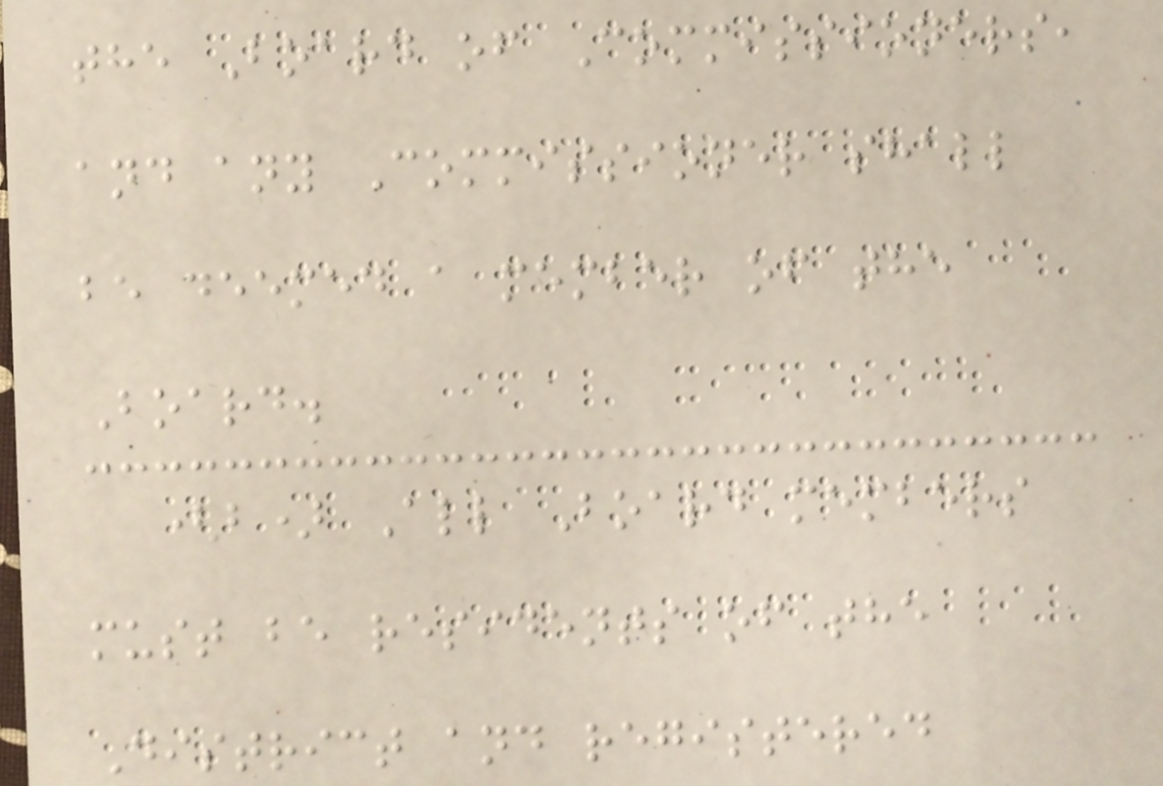the Board of Commissioners,
and any Commissioner shall
be deemed a member of the
Board.
(b) All Board members
must be residents of the
District and registered
